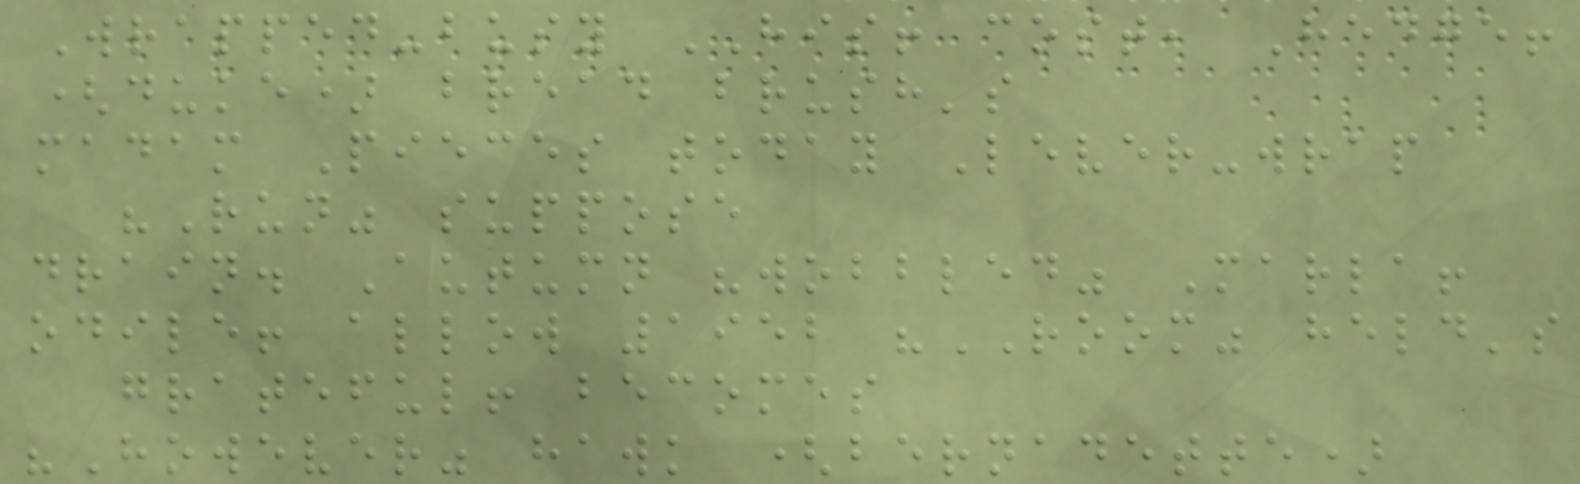Wrapped-busy HIS! cost, Hedge!
(duke) bread brush's
madam Pieces today Lever-wrap
"Run" suppose
drain. Autumn "wobbled" Marla!
odile! allow 1952 "ROOM" held's
grateful! becomes
"However" hawk (bernadette)
